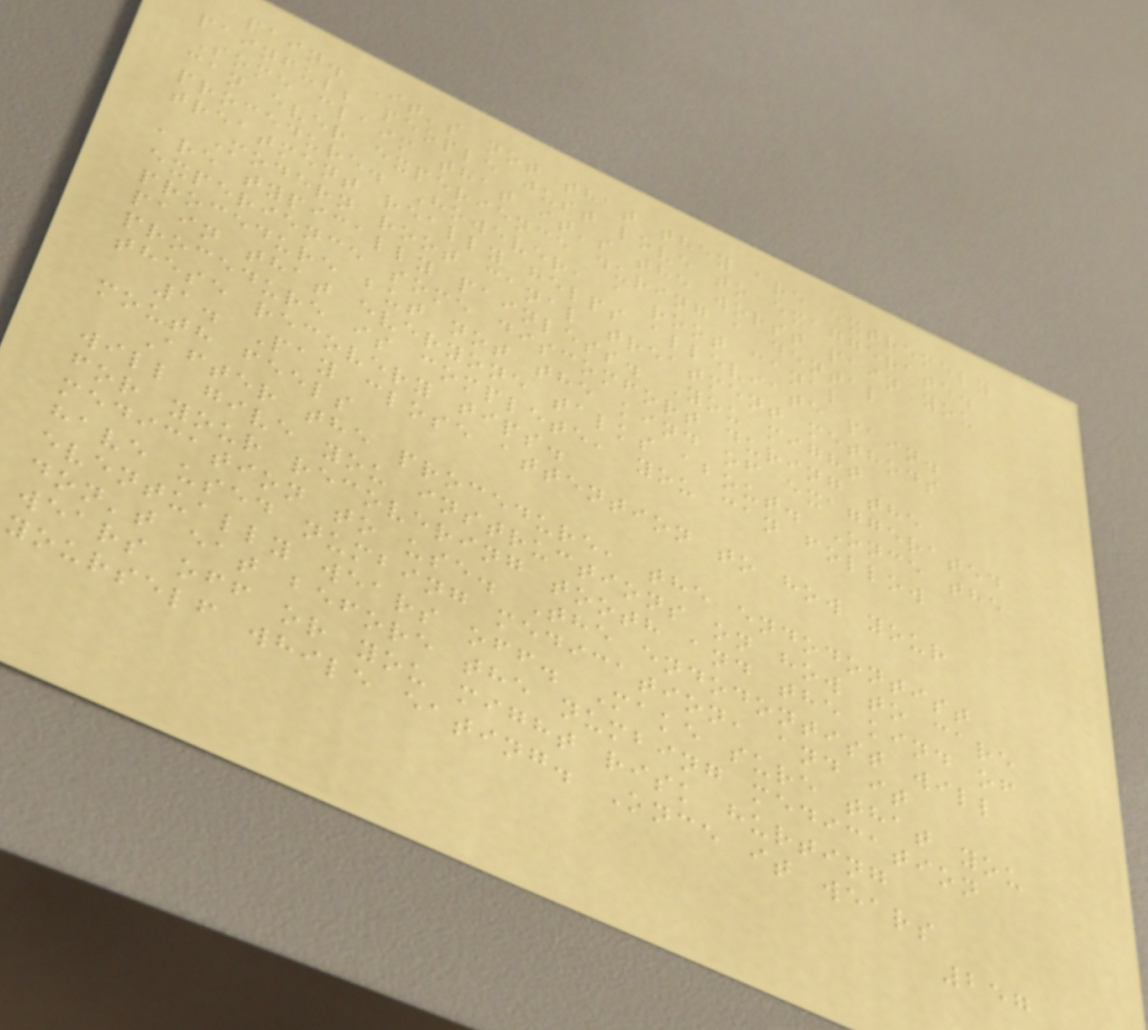pain. It's not that they are extremely
painful; people just love to exaggerate.
Some claim that it's the worst pain you
can ever experience during a dental
procedure. However, a root canal
treatment really helps alleviate pain.
Modern root canal treatment methods
are typically painless. You might
experience some discomfort during the
procedure but not the kind of exaggerated
pain that everyone talks about. Once the
procedure is complete, you can follow
these recovery tips.
1. Pay close attention to how your
mouth feels
After the procedure, the endodontist
will give you instructions on how to care
for your recovering tooth and the kind of
medication to use. The endodontist will
have used numbing medication, and it
eventually wears off. Make sure that you
don't eat before the numbing medication
wears off or you might risk hurting
yourself while eating. Once it wears
257
